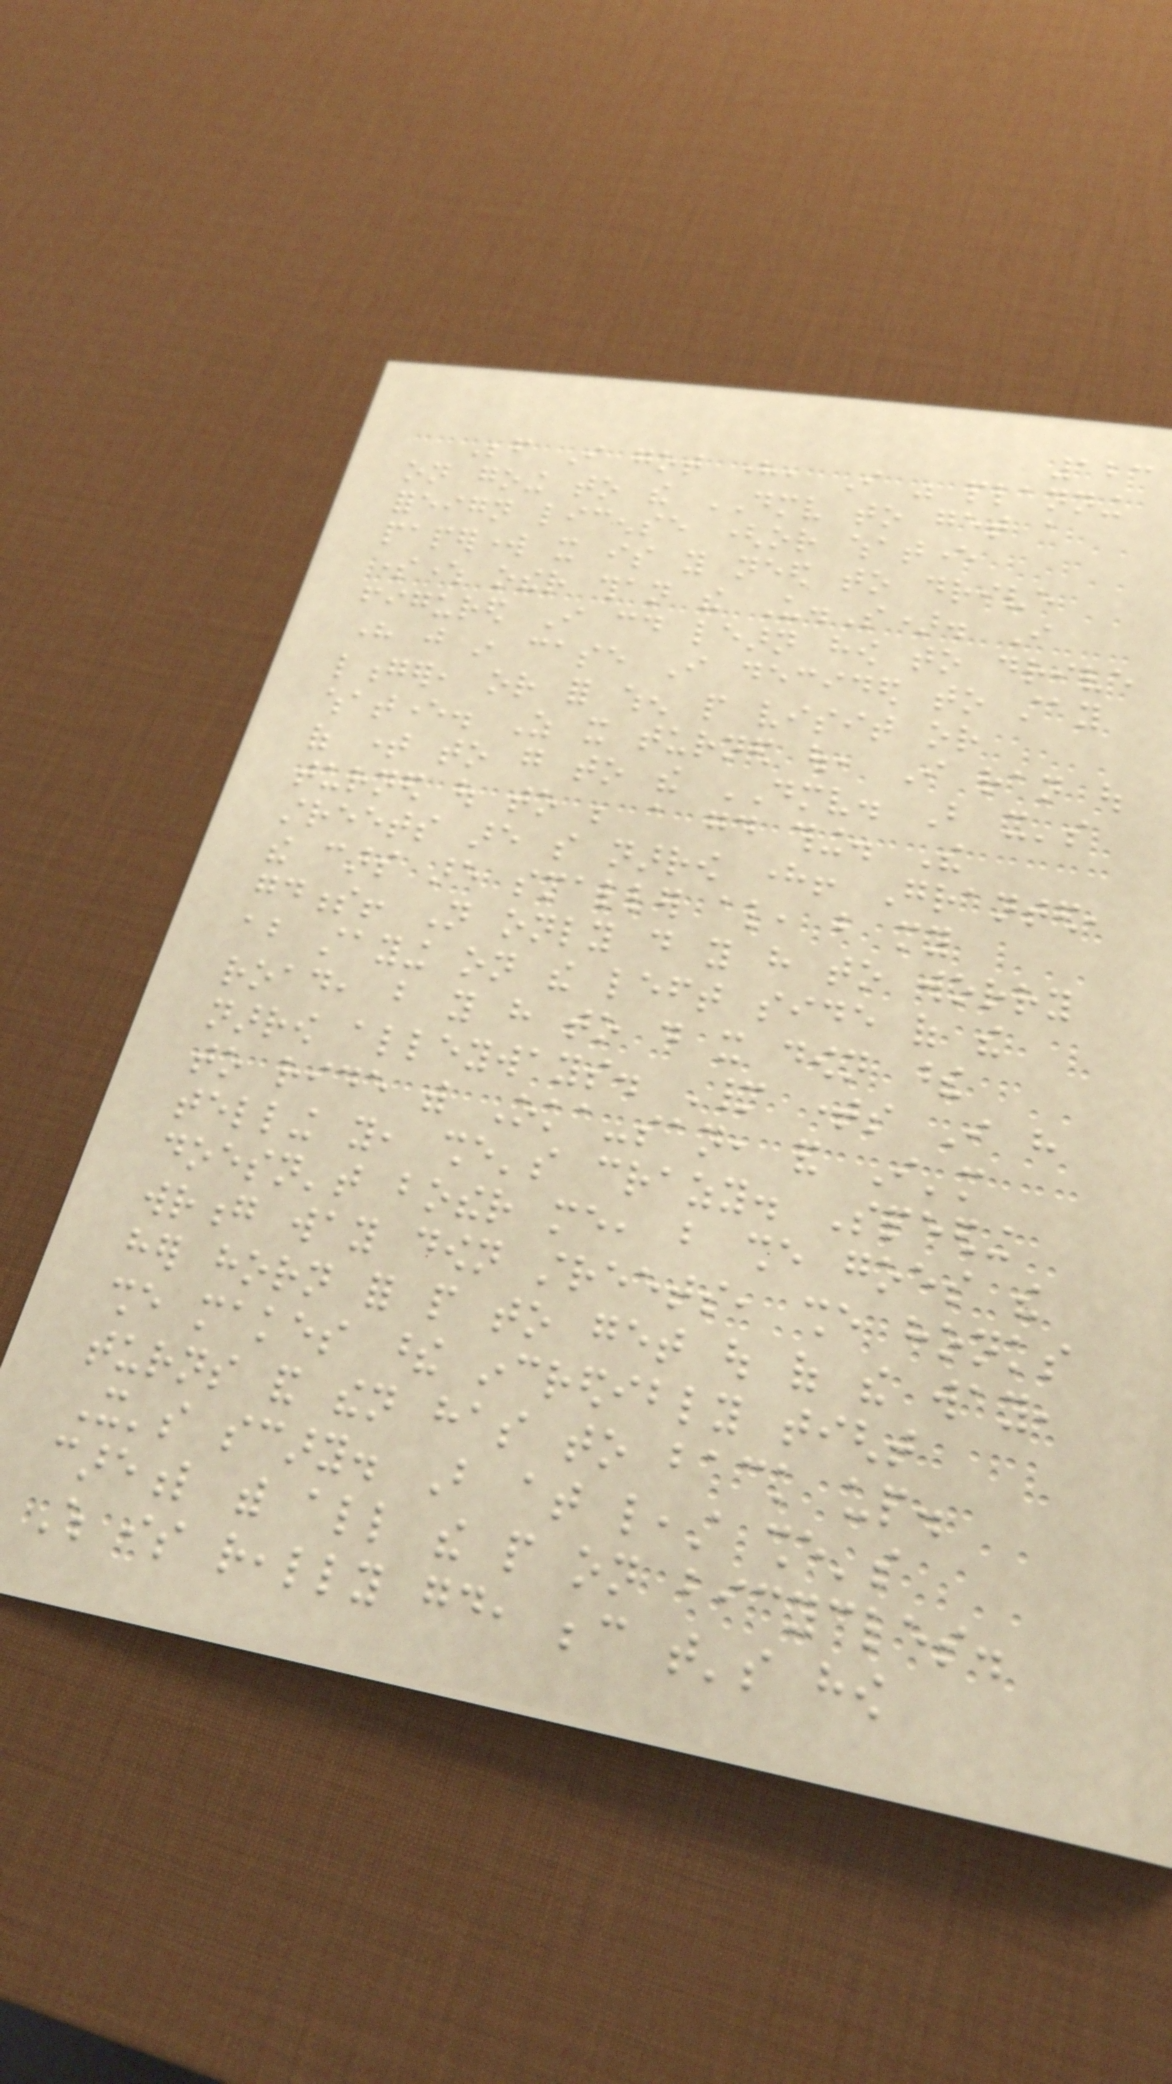123
Before I got here, I was planning
on going to the DMV to get a
foreign license (or whatever
paperwork it is you need to drive
somewhere other than the U.S). I
figured I could learn how to drive
here just in case I decided to stay
longer, or for when people visit or
whatever. As it turned out, I ran out
of time to go to the DMV. But it's
turned out to be a good thing. The
streets are so narrow here! Granted,
the cars are smaller also, but my
goodness! Not only do you have to worry
about staying on the left side of the
road, but you have to do it down these
narrow alleyways. Many times I have
to ride with Oka-san, and I'm
telling you, she's crazy. Speeding
doesn't bother me, but she goes the
wrong way down streets, she honks
her horn for people to get out of the way,
she makes these incredibly tight
turns and then has to back up.
It's scary. But at least she's
careful with all the people on bicycles.
Which is really good, because that's how
